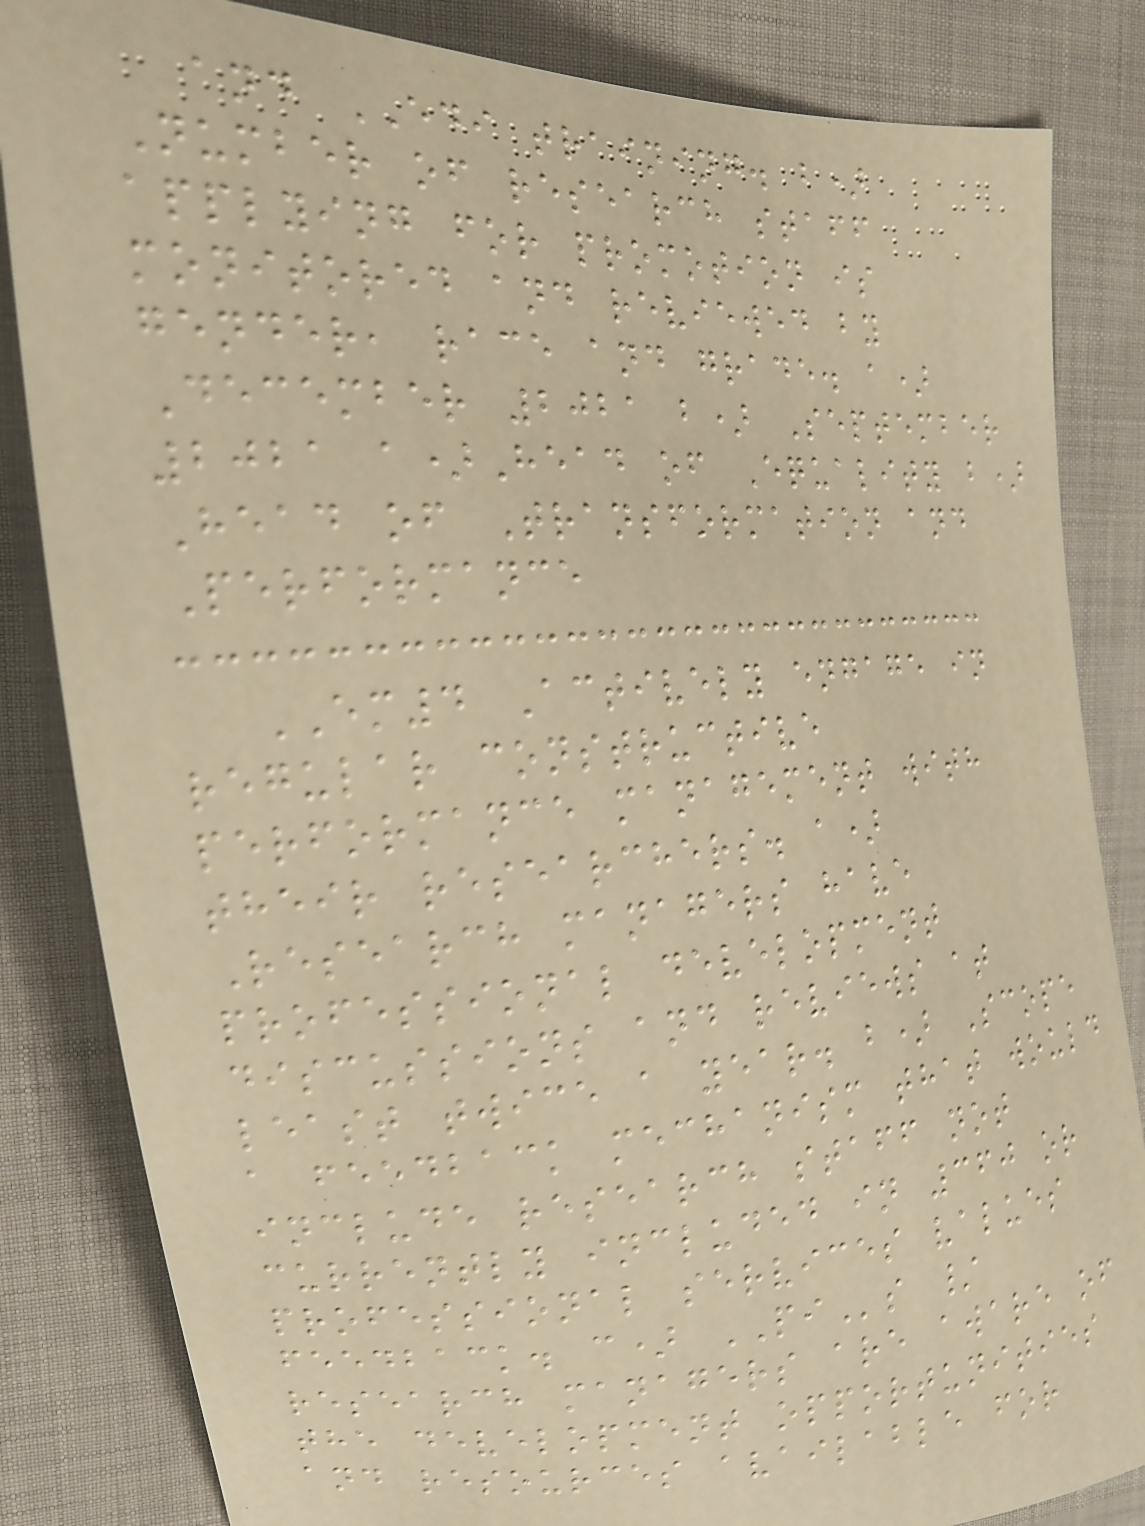and EDI training. b)
Number of research staff
applying for promotion is
monitored and reviewed by
gender, race and grade. a)
December 2021 b) September
2021 a)Head of Equality b)
Head of Transformation and
Performance
EM4 Actively engage in
regular constructive
performance management with
their researchers. a)
Research managers have
professional development
discussions and reviews at
least twice a year. b) Scope
a feedback mechanism that would
include research staff not
currently included in 360 or
professional services values
feedback. c) PIs /
research managers are aware of
the development opportunities
and resources available for
